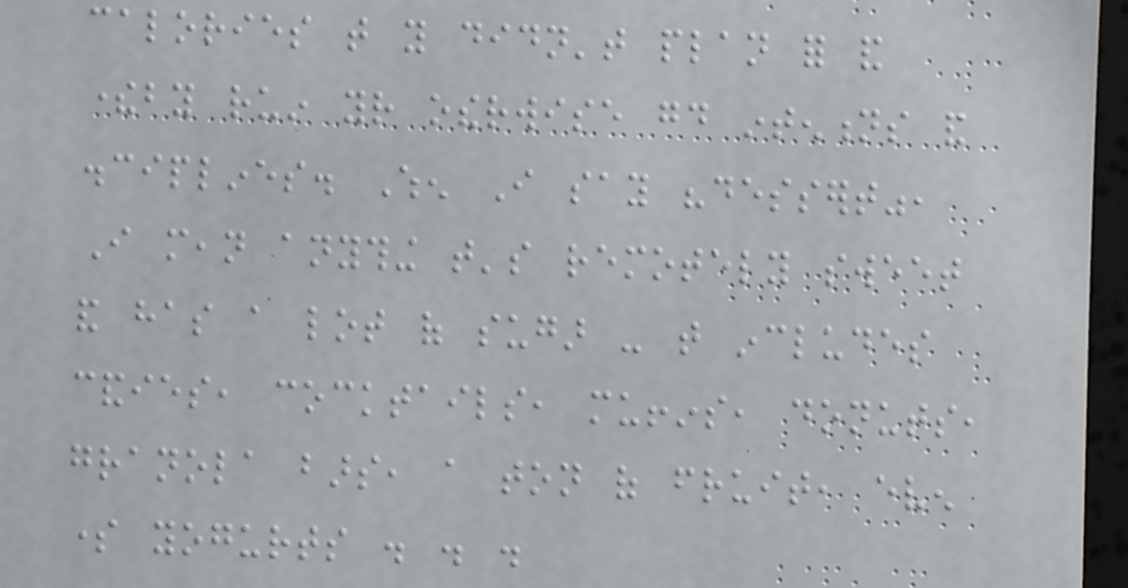calories that you didn't plan for and
thereby ruin your otherwise good intentions and
disciplines. When I say "dessert",
I mean anything that's remotely sweet
and has a lot of sugar - that includes
candies, cocktails, muffins, donuts,
granola bars, a ton of fruit, even
some yogurts . . .
